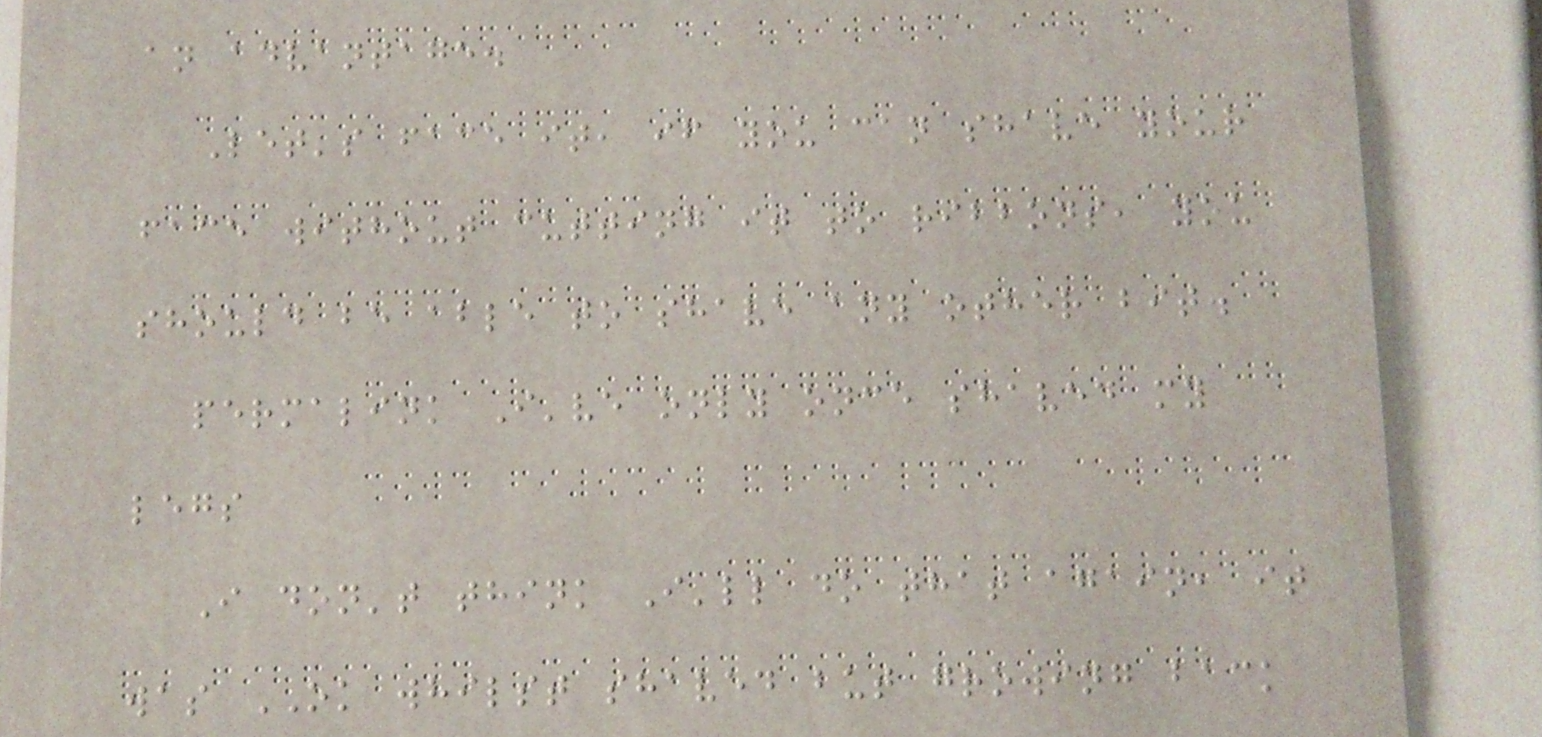an advantage.
Let's face it, if you can shave your
face without cutting it to ribbons, you
should be able to shave any other bit.
permalink I've only once shaved my
legs
I don't think I'll do that again, it
was OK whilst shaved but growing back
